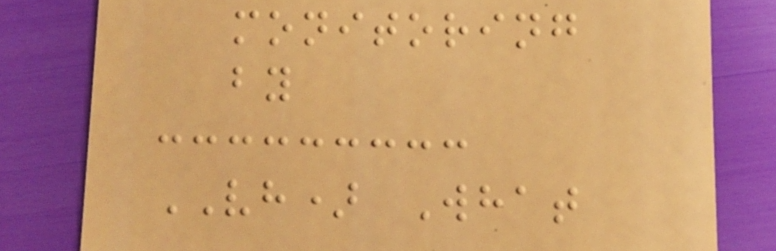monitoring
by
VH) What
